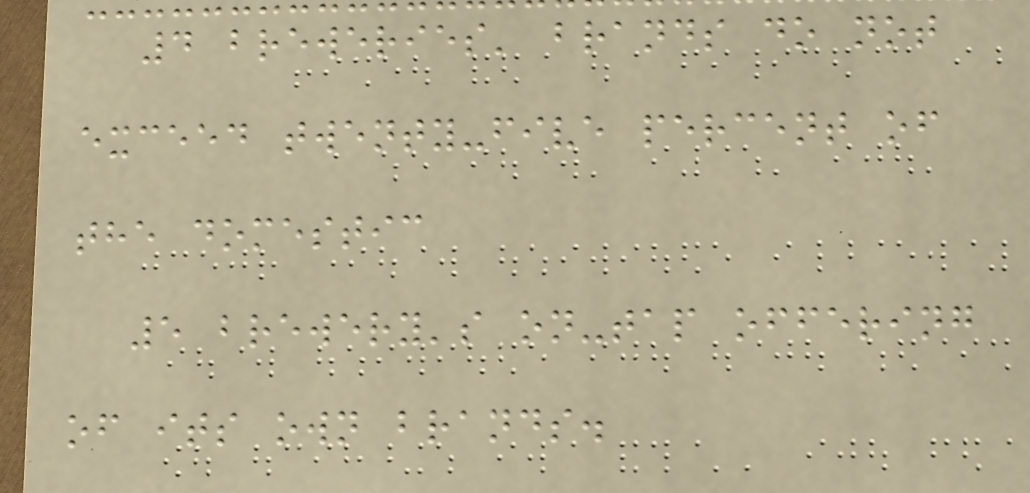4 breweries' brands do not
exceed twenty-five percent of
the domestic
5 brewery's on-tap offering
of its own brands.
